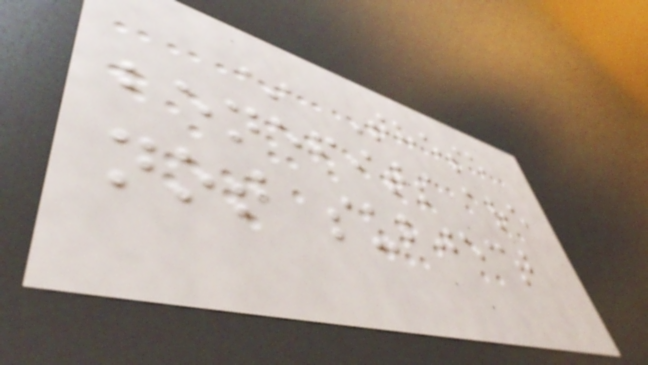* These
benefits are
not subject
